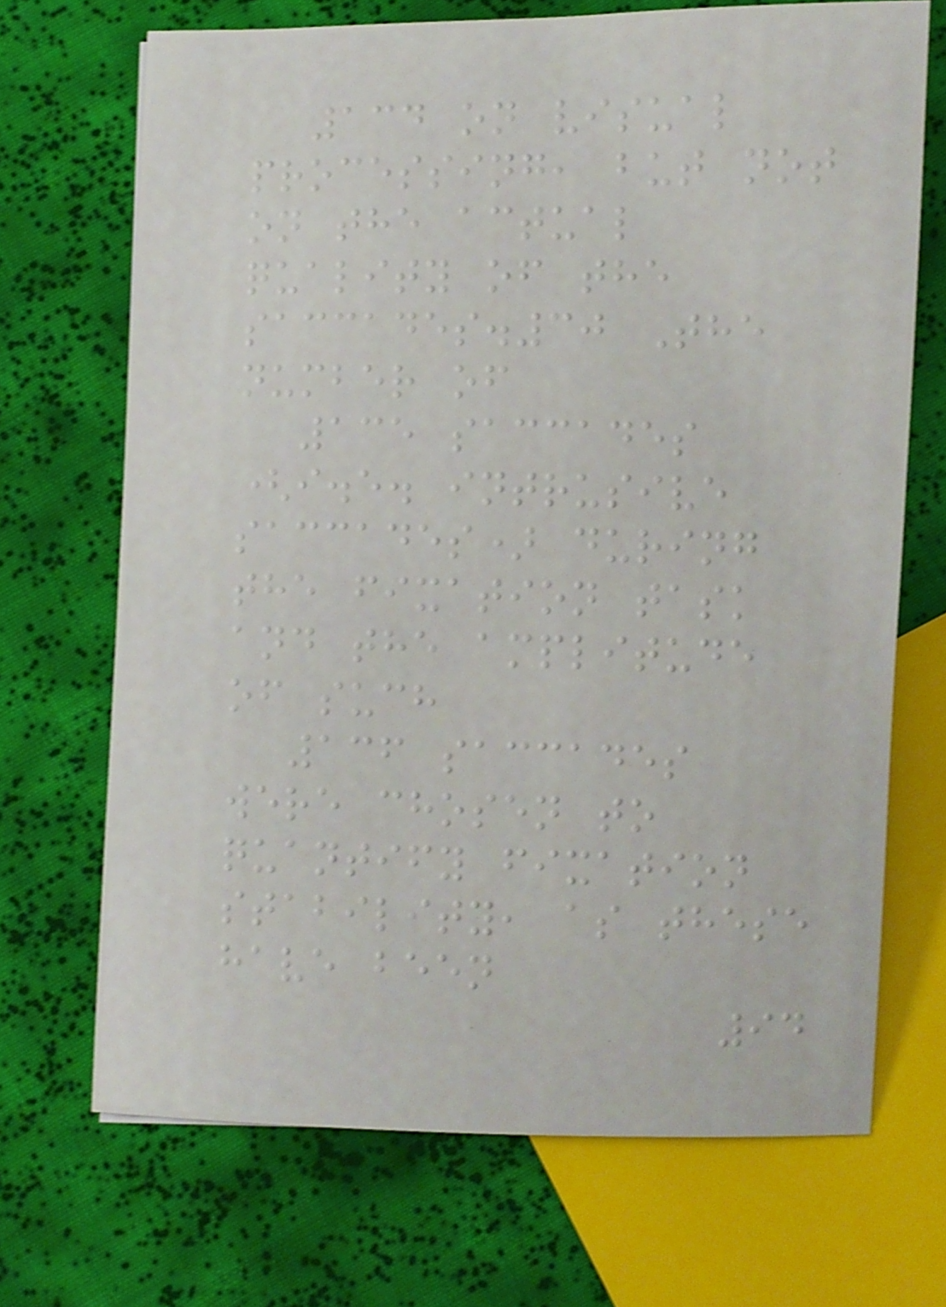134 on visual
processing, but not
on the actual
quality of the
saccades.30 The
number of
135 saccades
(i.e. intrusive
saccades) during
the fixation task
and the amplitude
of such
136 saccades
were chosen to
quantify fixation
stability, as these
have been
94
